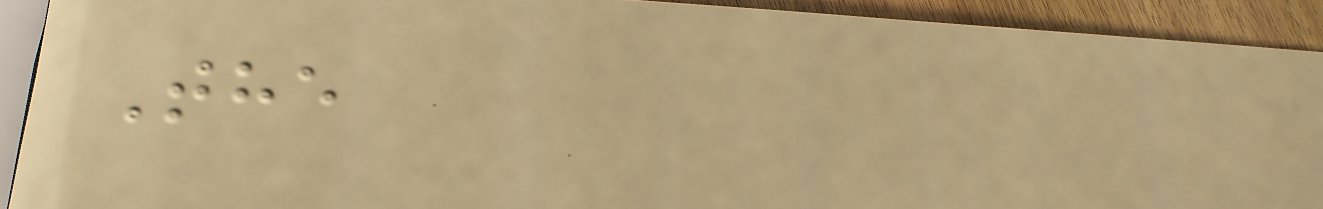The
